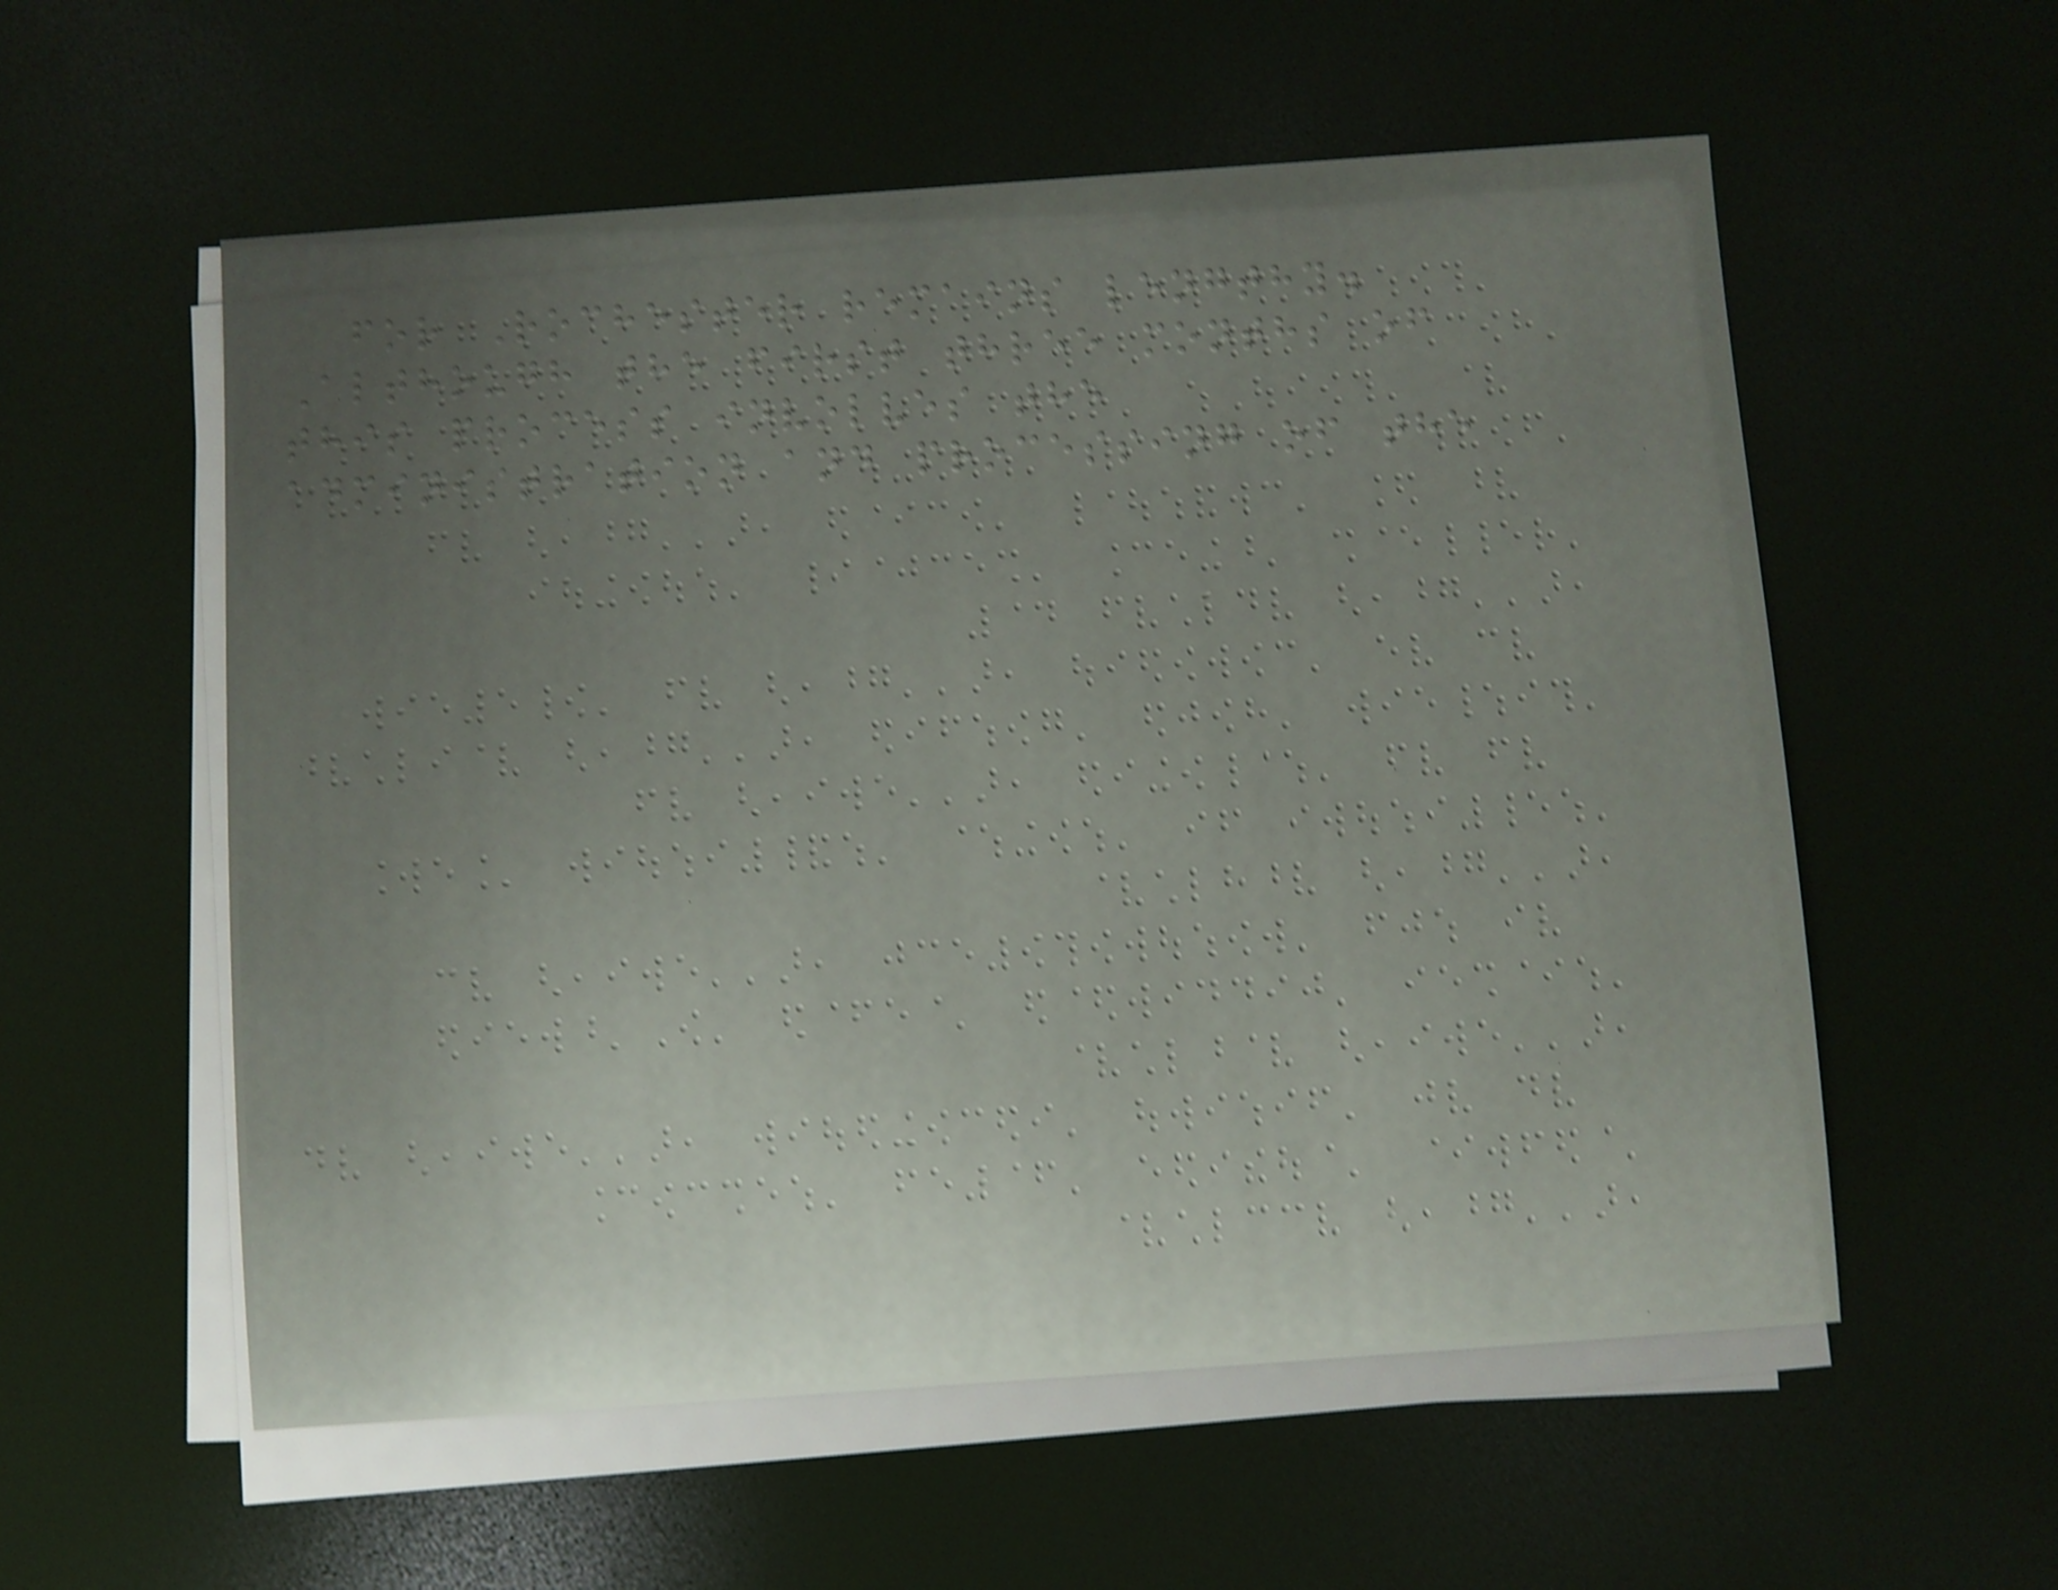for Rochester remains lengthy.
Although the first three months of
this process involves the
administration and processing of the
